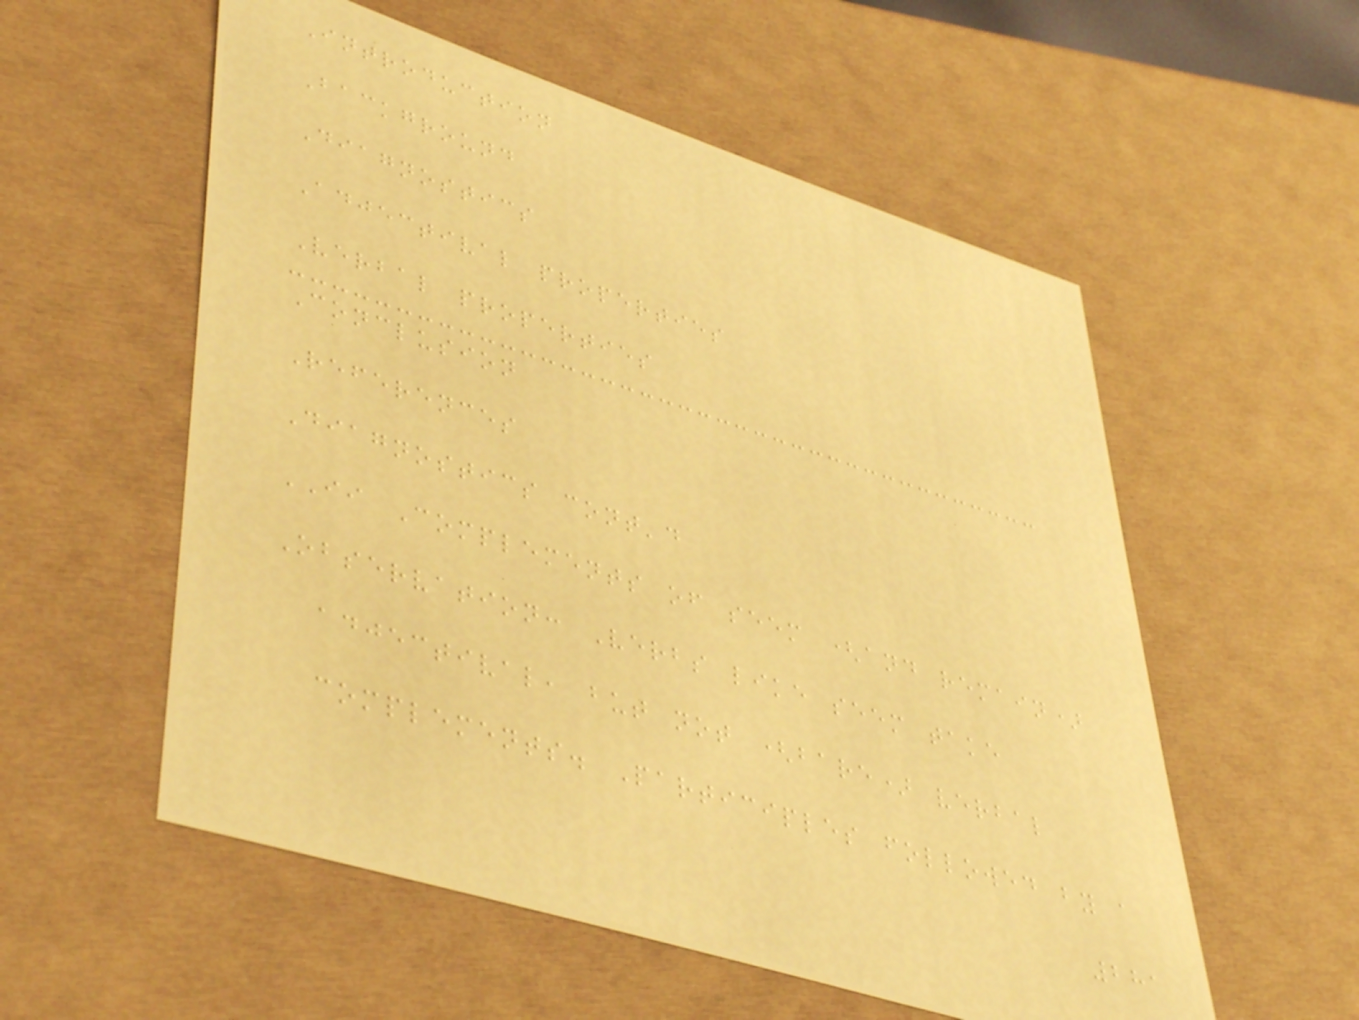Introduction
Background
Diagnostics
Adjectival properties
Verbal properties
Conclusion
References
Diagnostics cont'd
II Complements of seem (and remain)
Observation: Verbs like seem take
adjectival, but not (bare) verbal
complements. Participles followed by a
281
